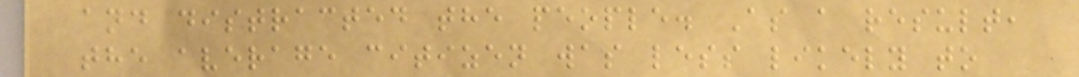and distracted the people. As a result,
the average citizen was less likely to
